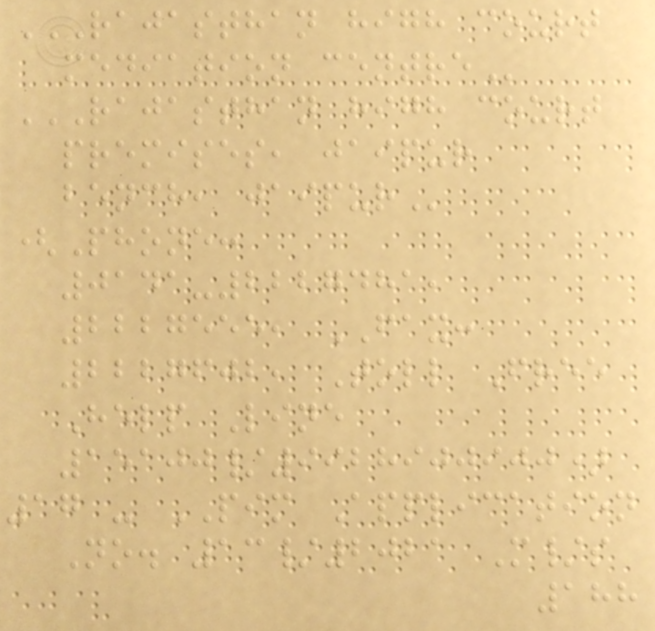RAJASTHAN HIGH COURT
MEDIATION CENTRE
RAJASTHAN HIGH COURT
PREMISES, JAIPUR
BENCH, JAIPUR
(Phone:
0141-2227481,
2227555, FAX:
2227602, Toll Free
Help Line
15100/9928900900)
17 - PIM Application
No. 13/2021 M/s
188
